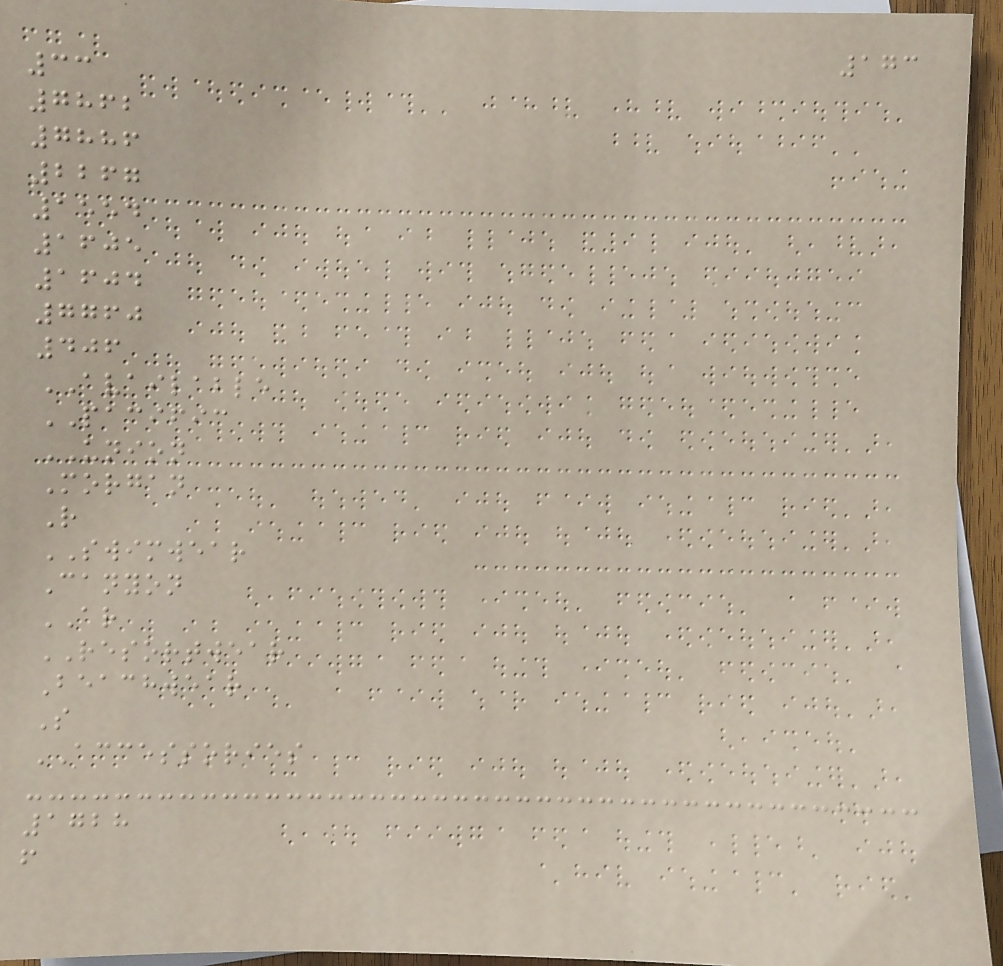173
33
7862
7886
2267
1554
1605
1604
7760
406
AVAILABLE
PACIFIC
UNION
Morgan
R
SWIMWEAR
Canyon
AR
RESORTWEAR
Beachwear
S
ACCESSORIES
1728
f
